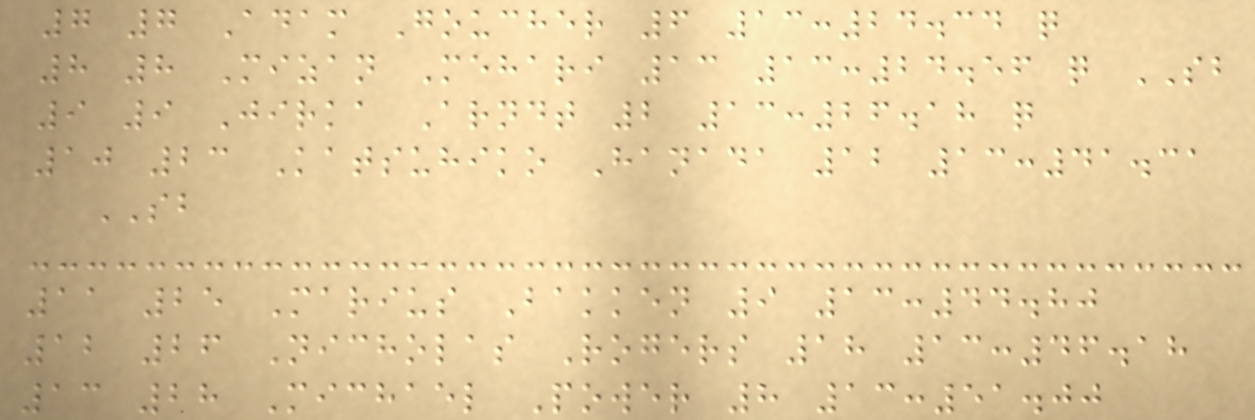7 7 Adam Goucher 6 13:24.34 q
8 8 Mizan Mehari 13 13:24.56 q SB
9 9 Jirka Arndt 2 13:26.18 q
10 23 Katsuhiko Hanada 12 13:41.31
SB
11 25 Marius Bakken 9 13:44.80
12 26 Nicholas Rogers 18 13:46.18
13 28 Michael Power 8 13:51.00
